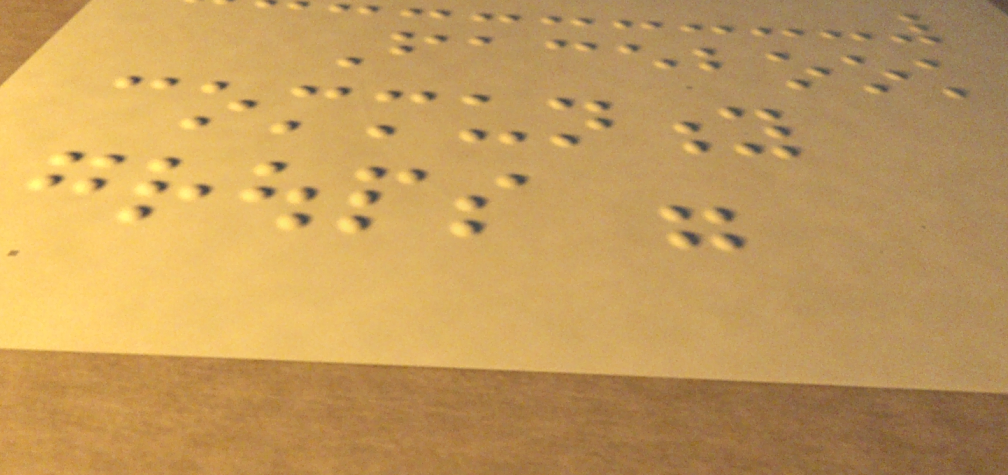Facebook
community
groups were
